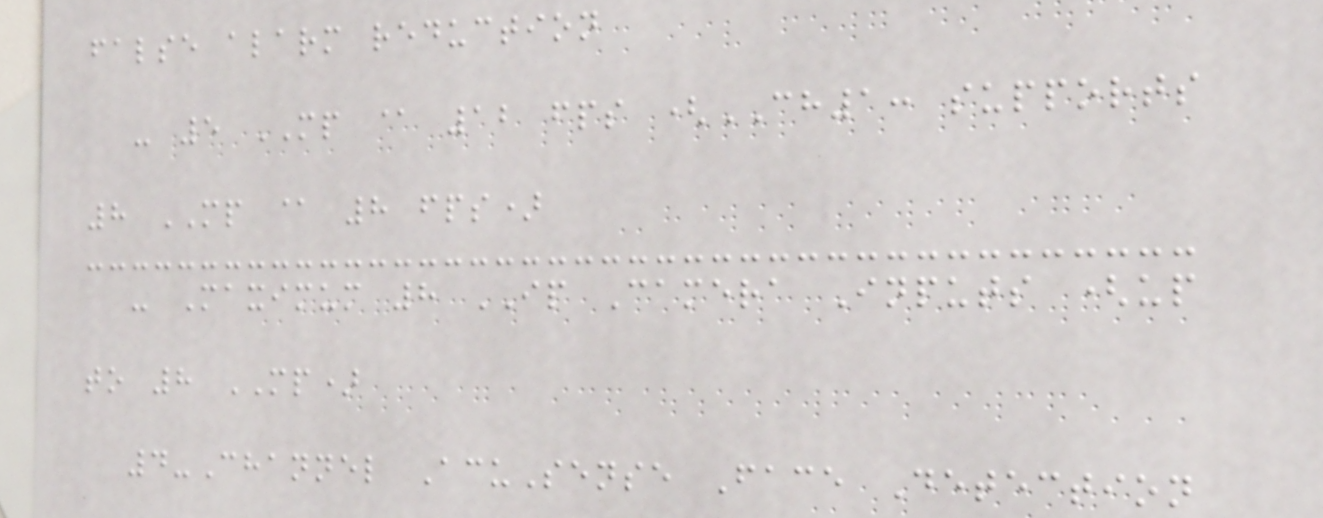false alarm reduction
- 5 MP @ 12 fps (CH1: supports
8 MP @ 8 fps)
- Maximum 8 IP Camera Inputs (up
to 8 MP)
4-Channel AcuSense Face Detection
